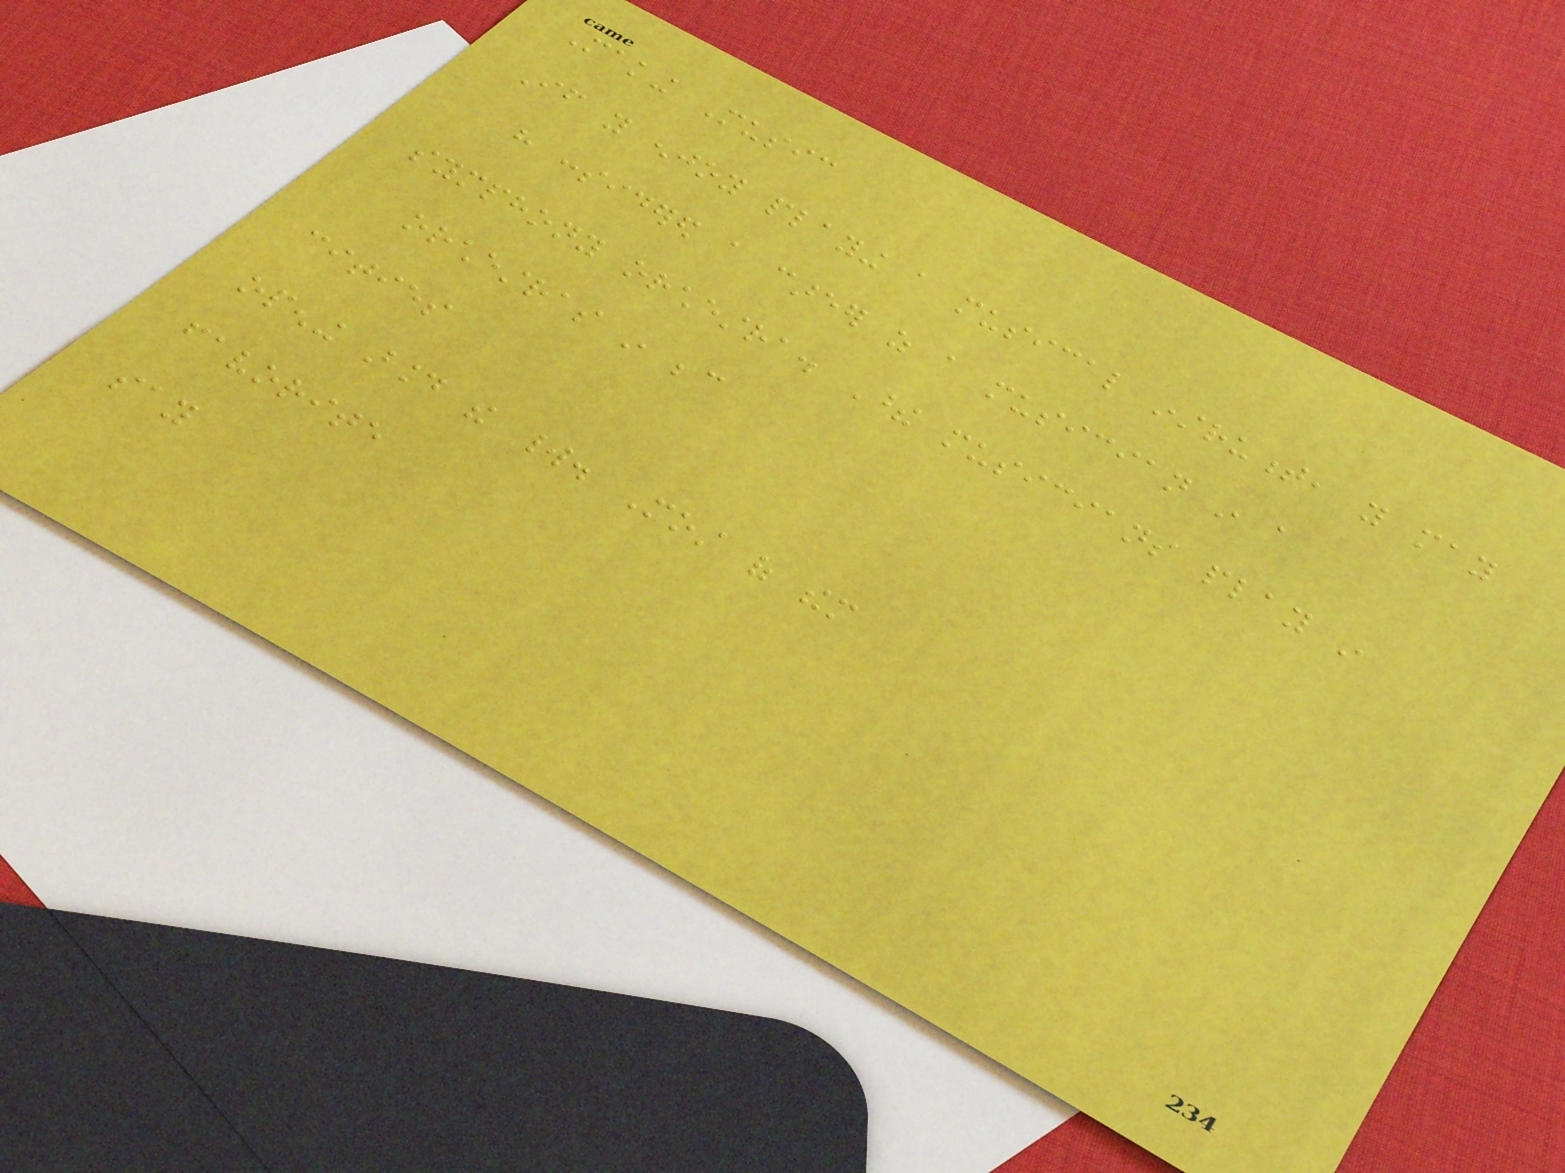Making Music
If you enjoy playing a musical instrument, you may
have considered a career as a musician in a
symphony orchestra. These musicians play in
orchestras in because
cities
opening around the world. Most of them
favorite
say
